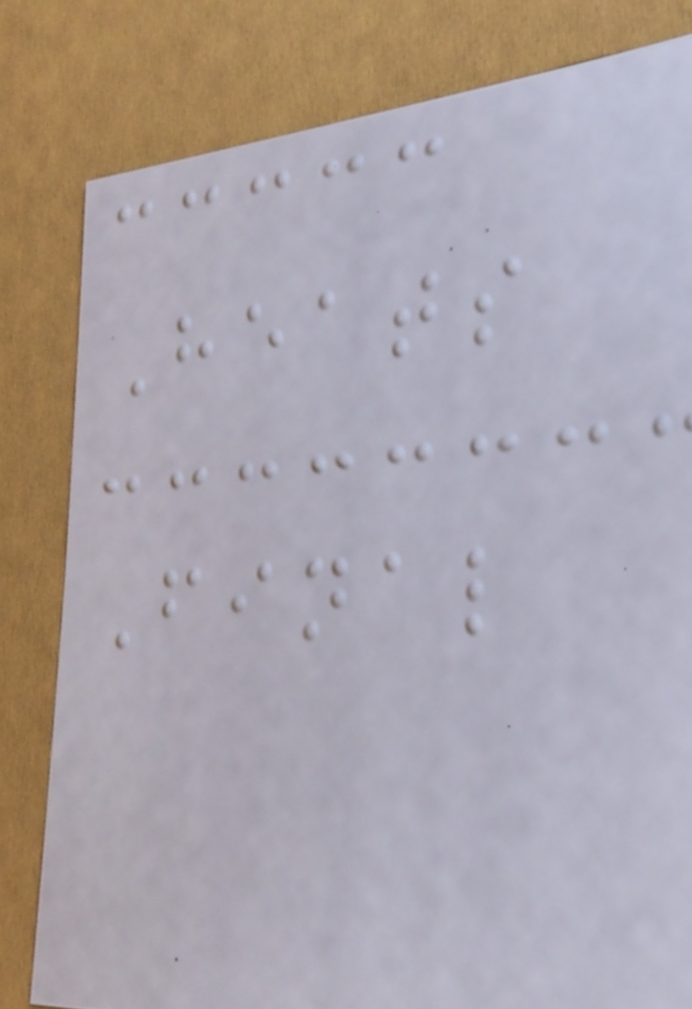Heats
Final
